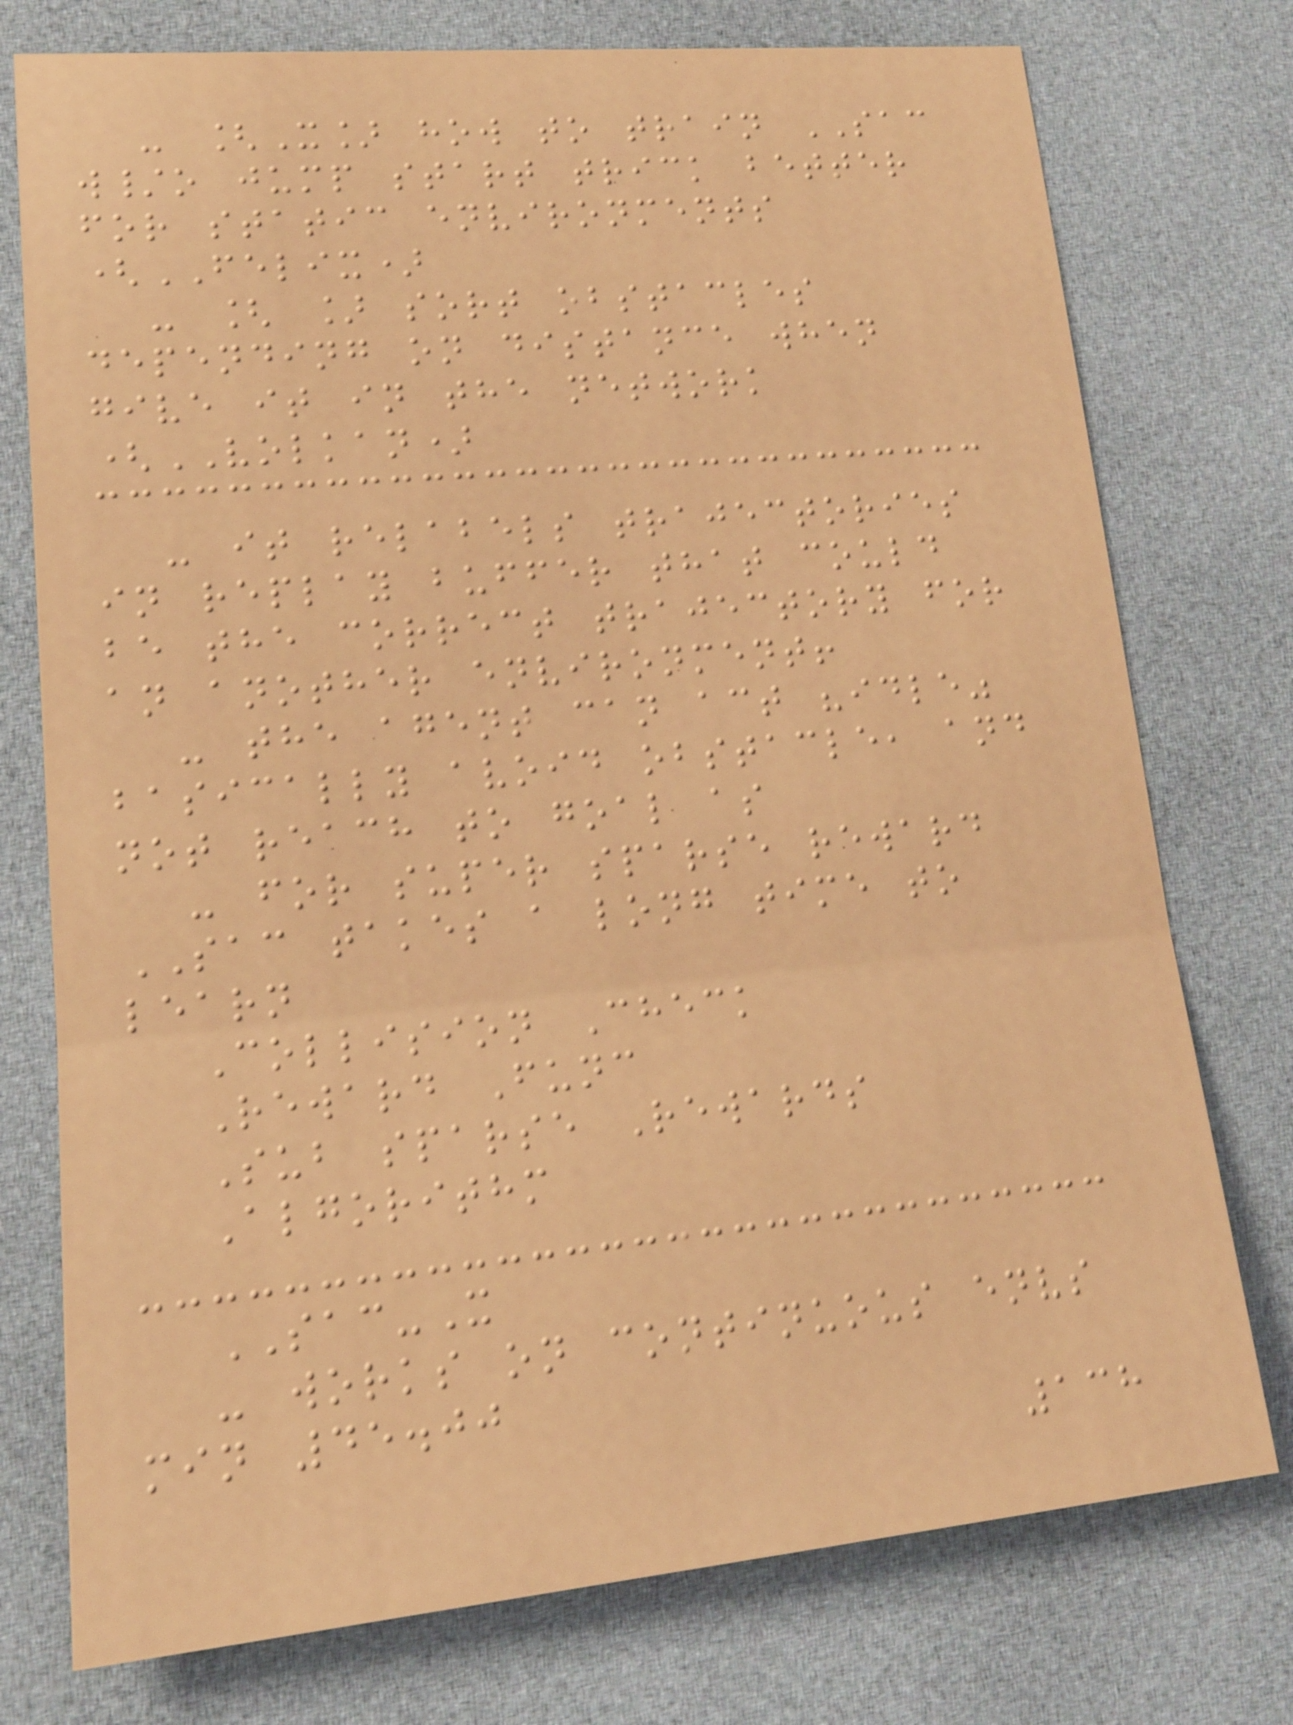- [X] how to train SAC
w/o jump start trick better
for static environments
(FELIX)
- [ ] sort obstacles
depending on distance when
give it in the network
(VOLKAN)
- it relabels trajectories
in replay buffer that could
be the correct trajectory for
an another environment!
- the agent can act "idle"
basically avoid obstacle, and
not reach to goal as
- for super sparse reward
SAC takes a long time to
learn
Collision Check
Reward Func
Sub sparse Rewards
Algorithm
SAC-X
- works on continuous envs
min 45.00
138
